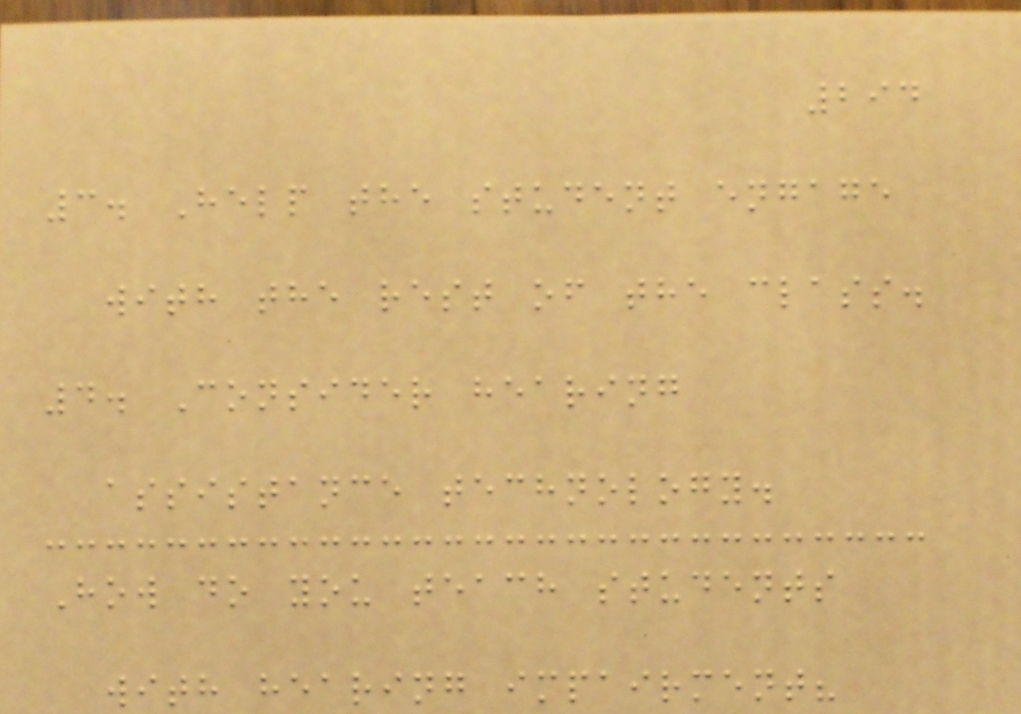294
3. Help the student engage
with the rest of the class.
4. Consider hearing
assistance technology.
How do you teach students
with hearing impairment?
